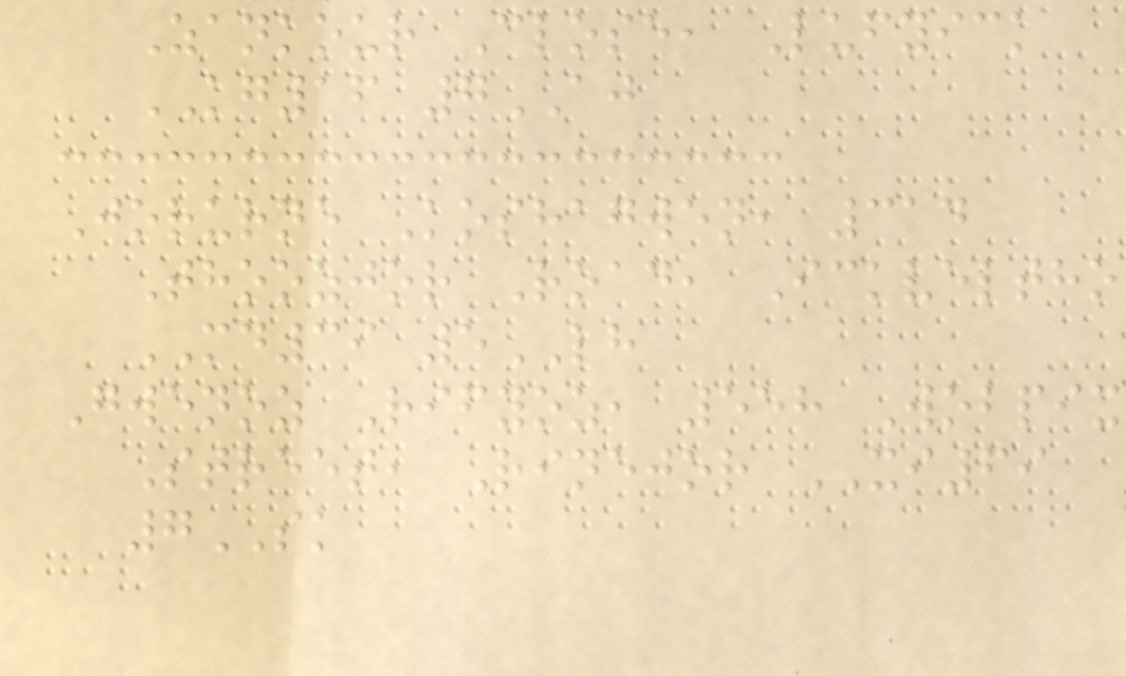Zankour Close, Lufyick
KG16 7AJ
Jorurne Koshagwen, 314
Thoozjor Road, Ickveltho
MD39 5LH
Gwenoz Rifyoz, 558 Wobpix
Street, Rinejor XI69
7SK
